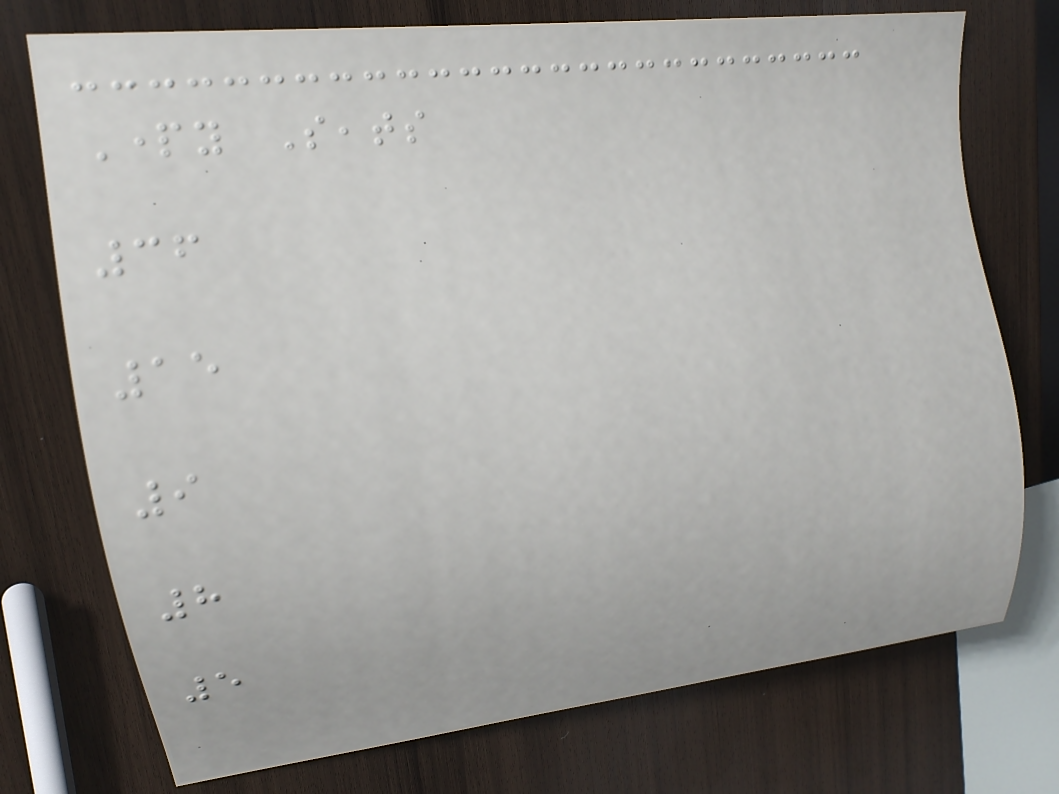Party Seats
36
15
9
8
5
